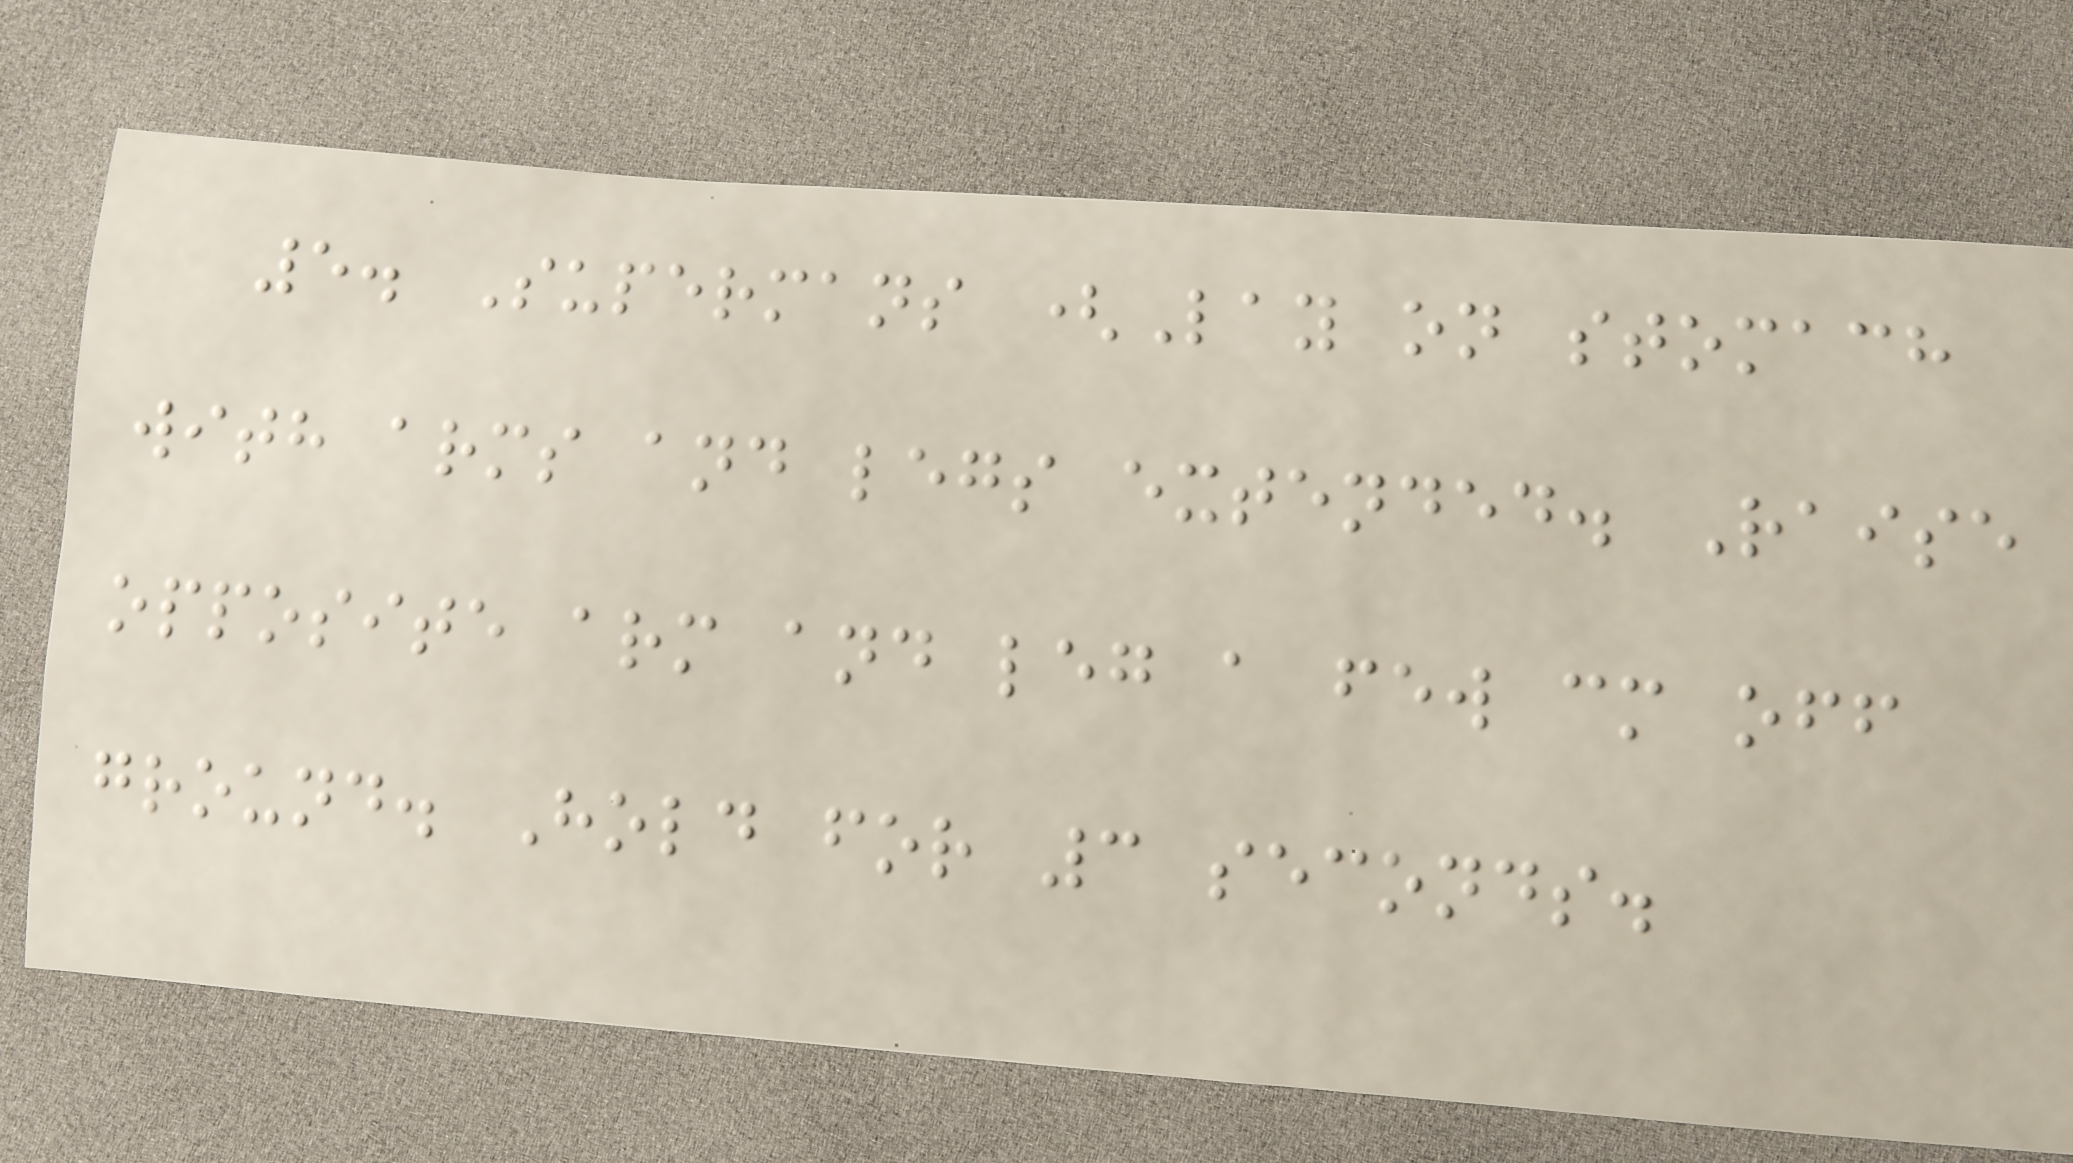5. Supermans (Lay on stomach
with arms and legs extended. Raise
opposite arm and leg a few cm off
ground. Hold for 3 seconds.
